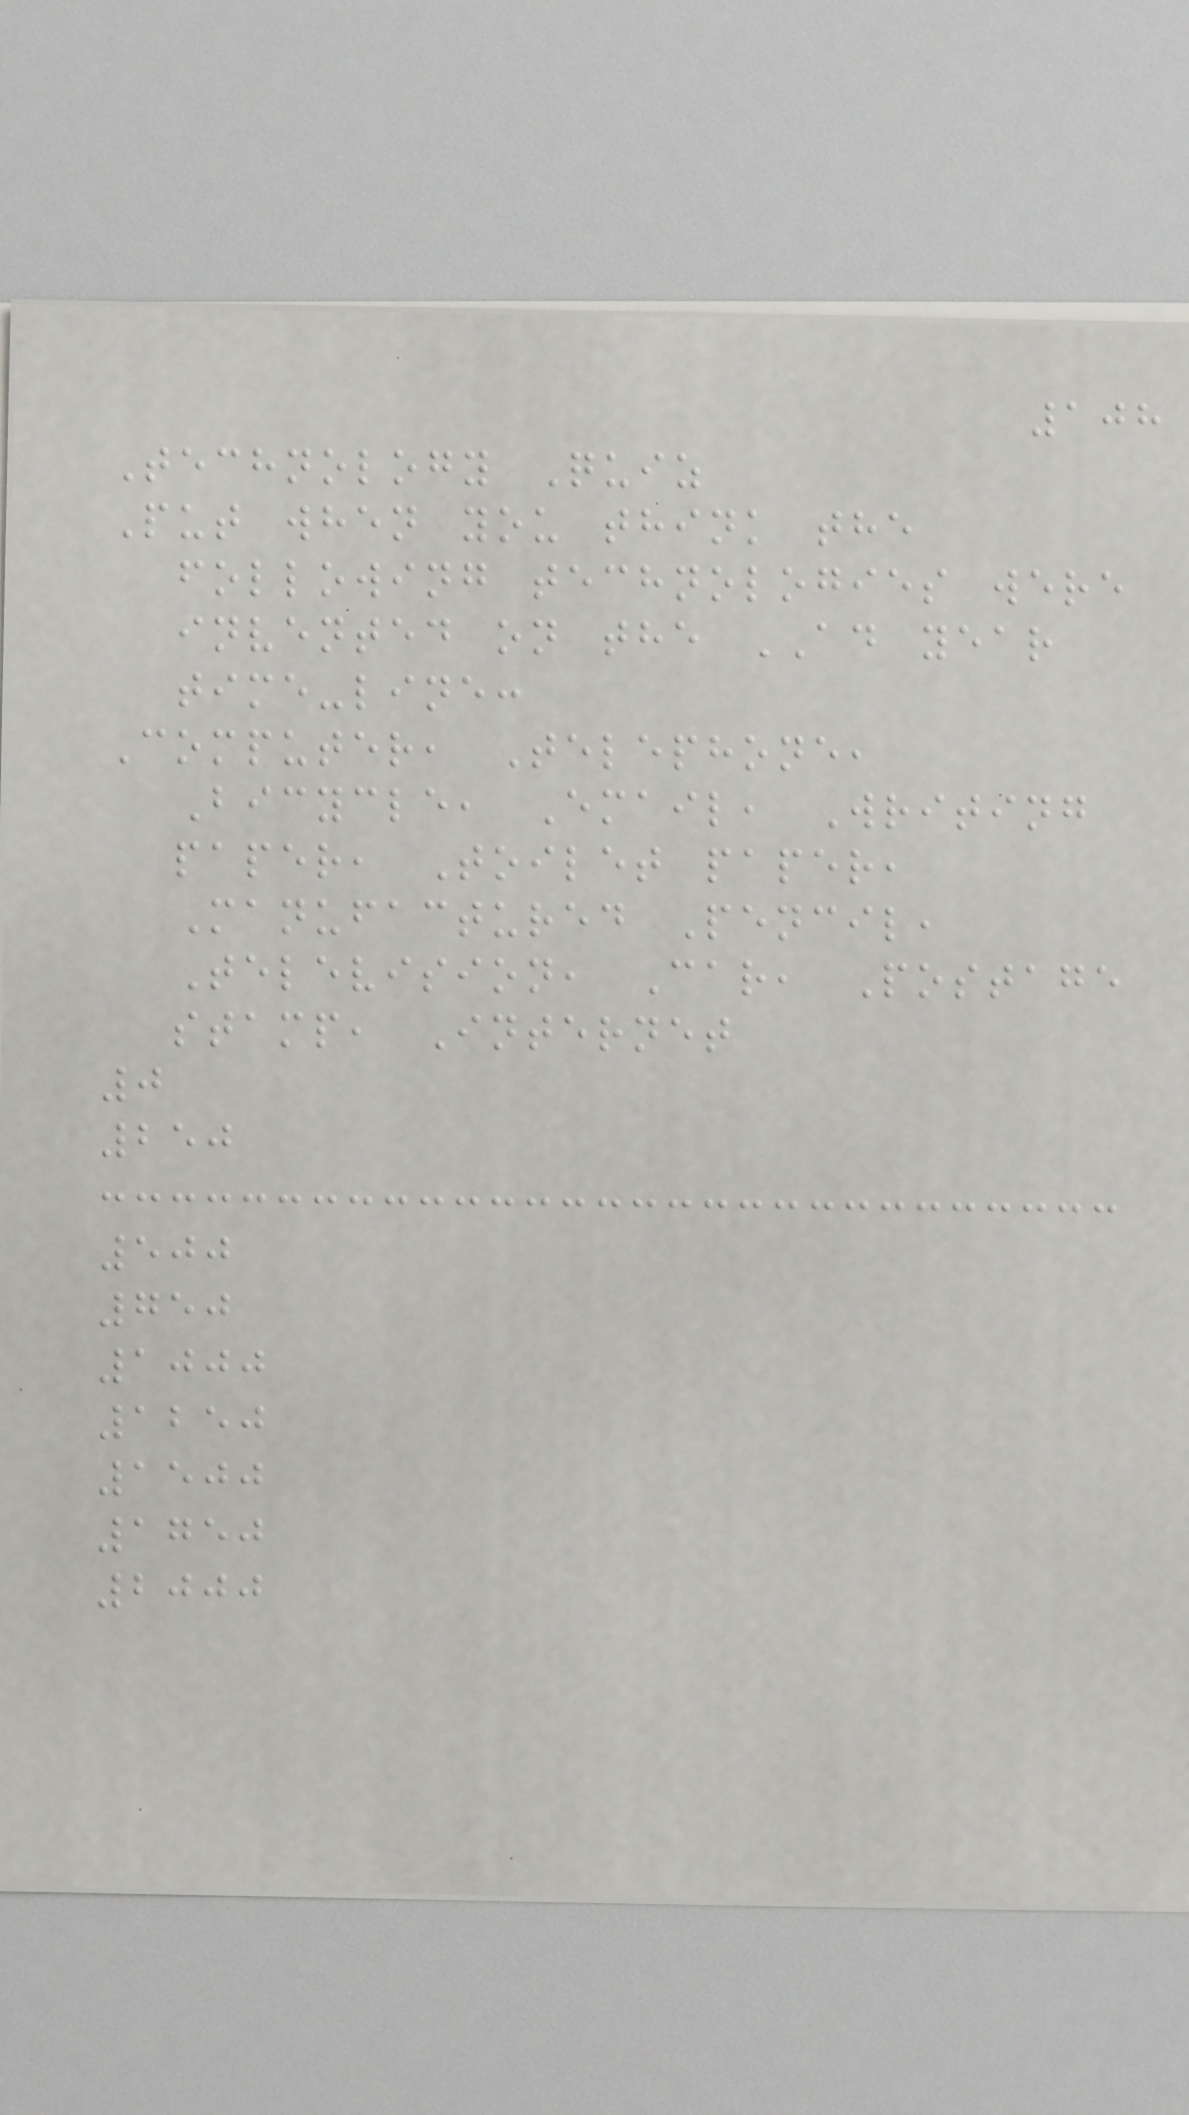108
Technology Quiz
Put when you think the
following technologies were
invented on the AD year
time-line:
Computer, Telephone,
Bicycle, Email, Writing
paper, Toilet paper,
Manufactured Pencil,
Television, Car, Postage
stamp, Internet
0
250
500
750
1000
1250
1500
1750
2000
